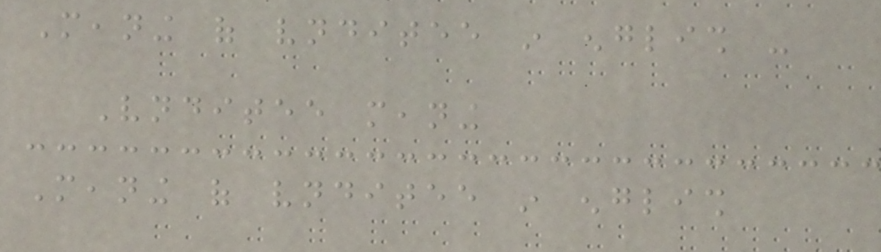Meaning of vnditee in english -
Vnditee meaning
Meaning of vnditee in english
